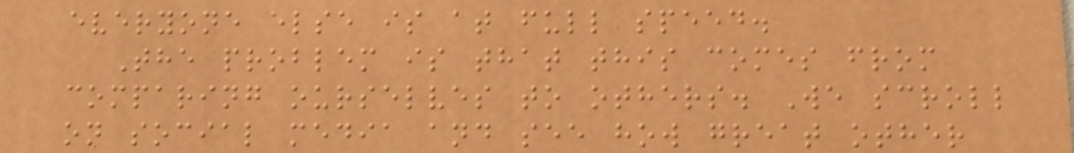everyone else is at full speed.
The problem is that this comes from
comparing ourselves to others. We scroll
on social media and see how great other
